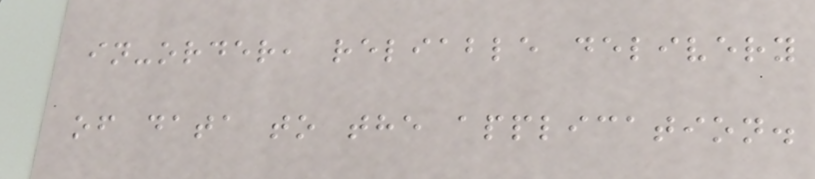in-order, reliable delivery
of data to the application.
